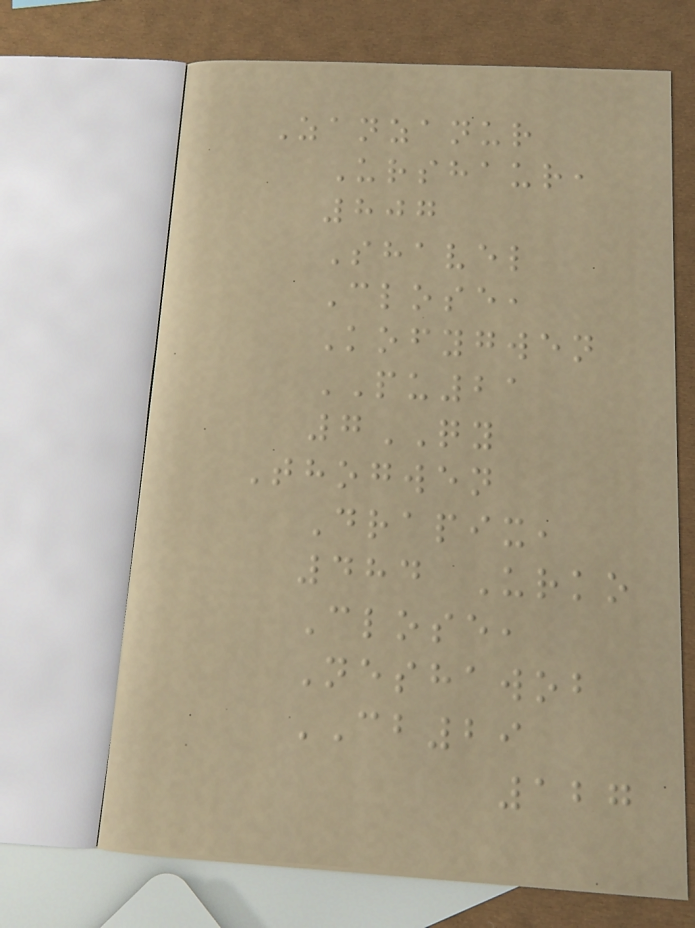Zanzanur
Urshaur,
807
Shavel
Close,
Kofygwen
PU21
7QY
Thogwen
Drapix,
484 Urko
Close,
Neshawob
CB29
127
